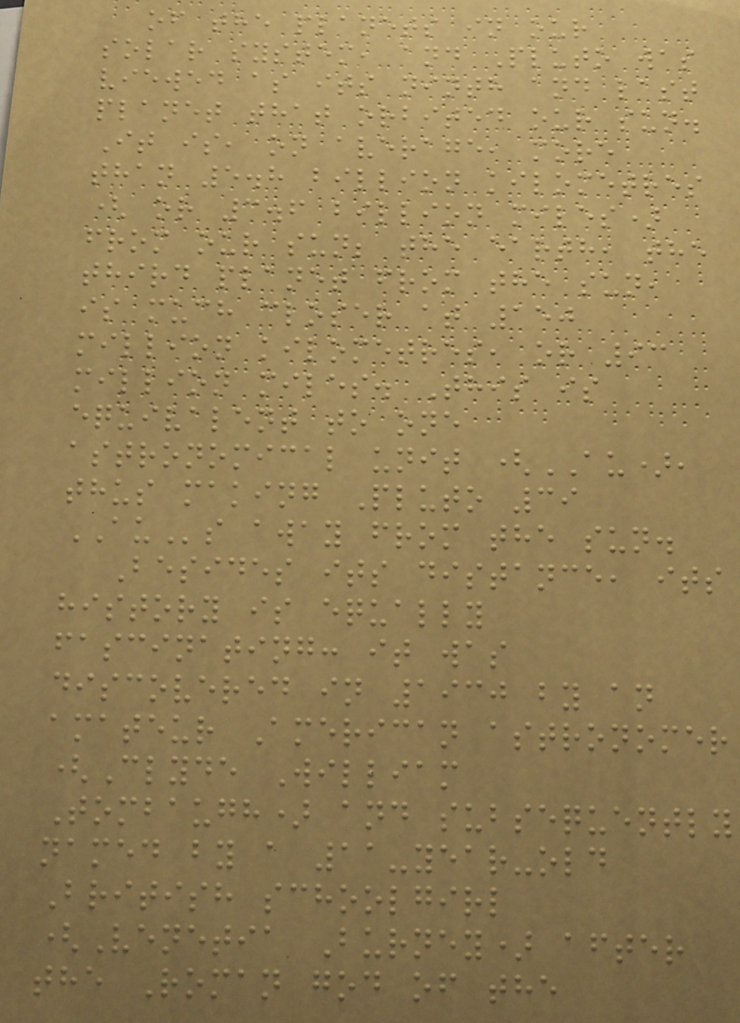of the planets in our
solar system, and Pluto was
viewed as its ninth and last
planet that orbited our sun.
It is, on average, more
than 5.8 billion kilometres
( or 3.6 billion miles)
from our sun; the earth, the
third planet from the sun,
is much closer at 150
million kilometres, or 93
million miles. This is
equivalent to one
astronomical unit (AU),
thus making Pluto 39
AUs away from the sun.
Besides its distance, its
history is equally
fascinating: it was
discovered in 1930 by an
amateur American astronomer
(Clyde William
Tombaugh) and subsequently
named by a 11-year-old
British schoolgirl
(Venetia Burney) after
the Roman god of the
